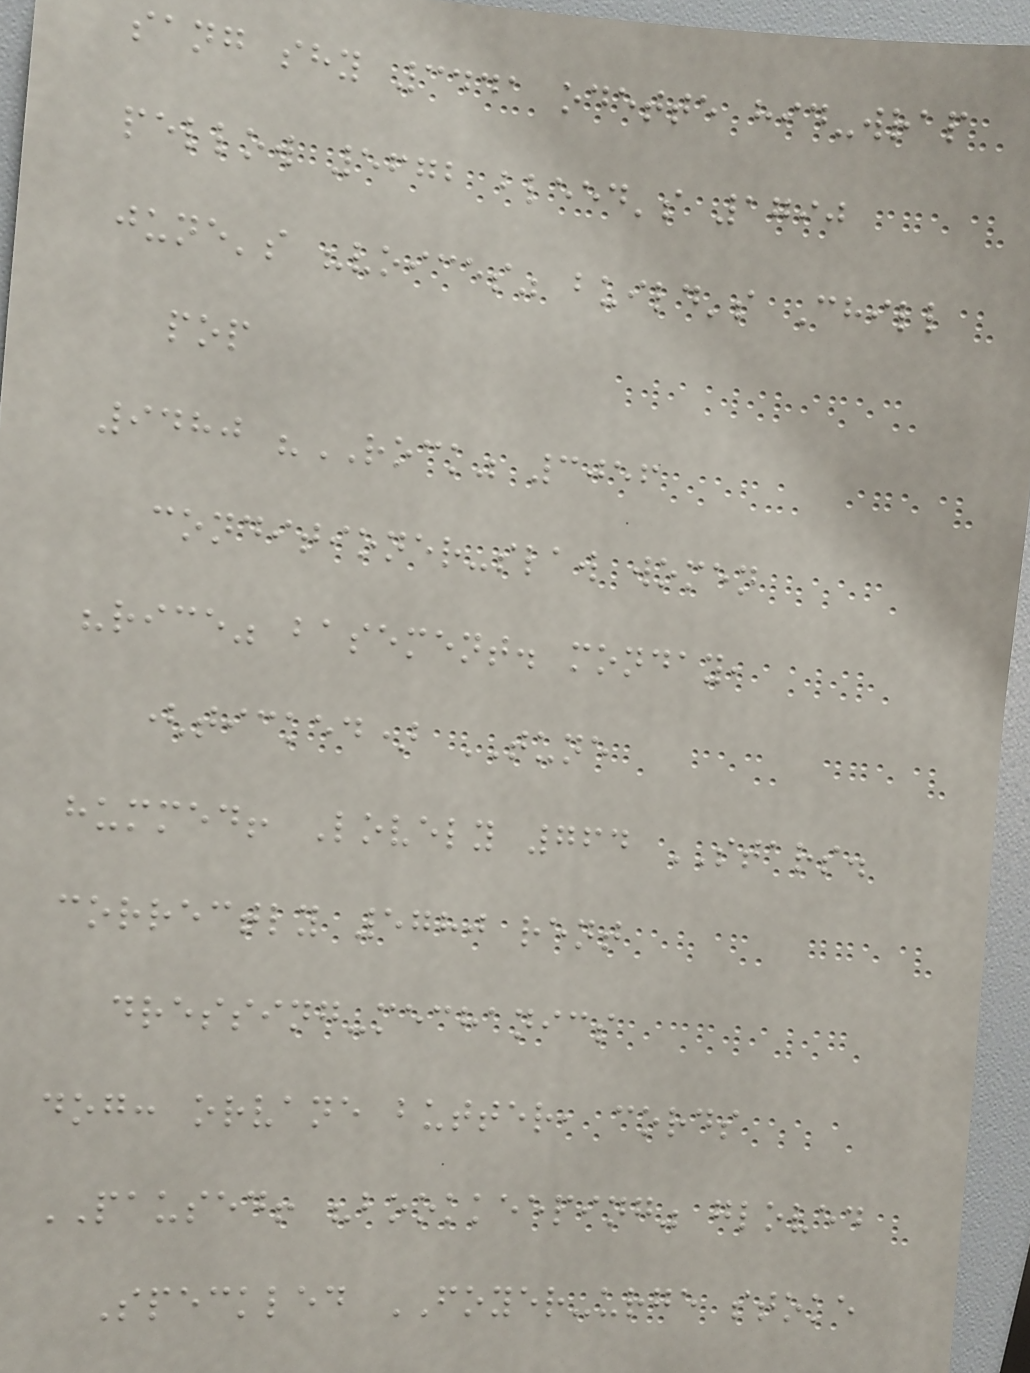sang shy 3441 odette hid-wrap
pellow 5672 bleed's 1790
june's "voices" build's Chill
pop
9480 "ROCK" 3056
conditioner-slaw women
"rice" basement. monday,
(ticked) TUNE
hummed! Lovely 764 STARS.
correctly 5780 rent
dressing-mechanics
dog: orvane butter, cords
PAUSED! "bookkeeping" gloved
Speckled FOYER-urge stoke
